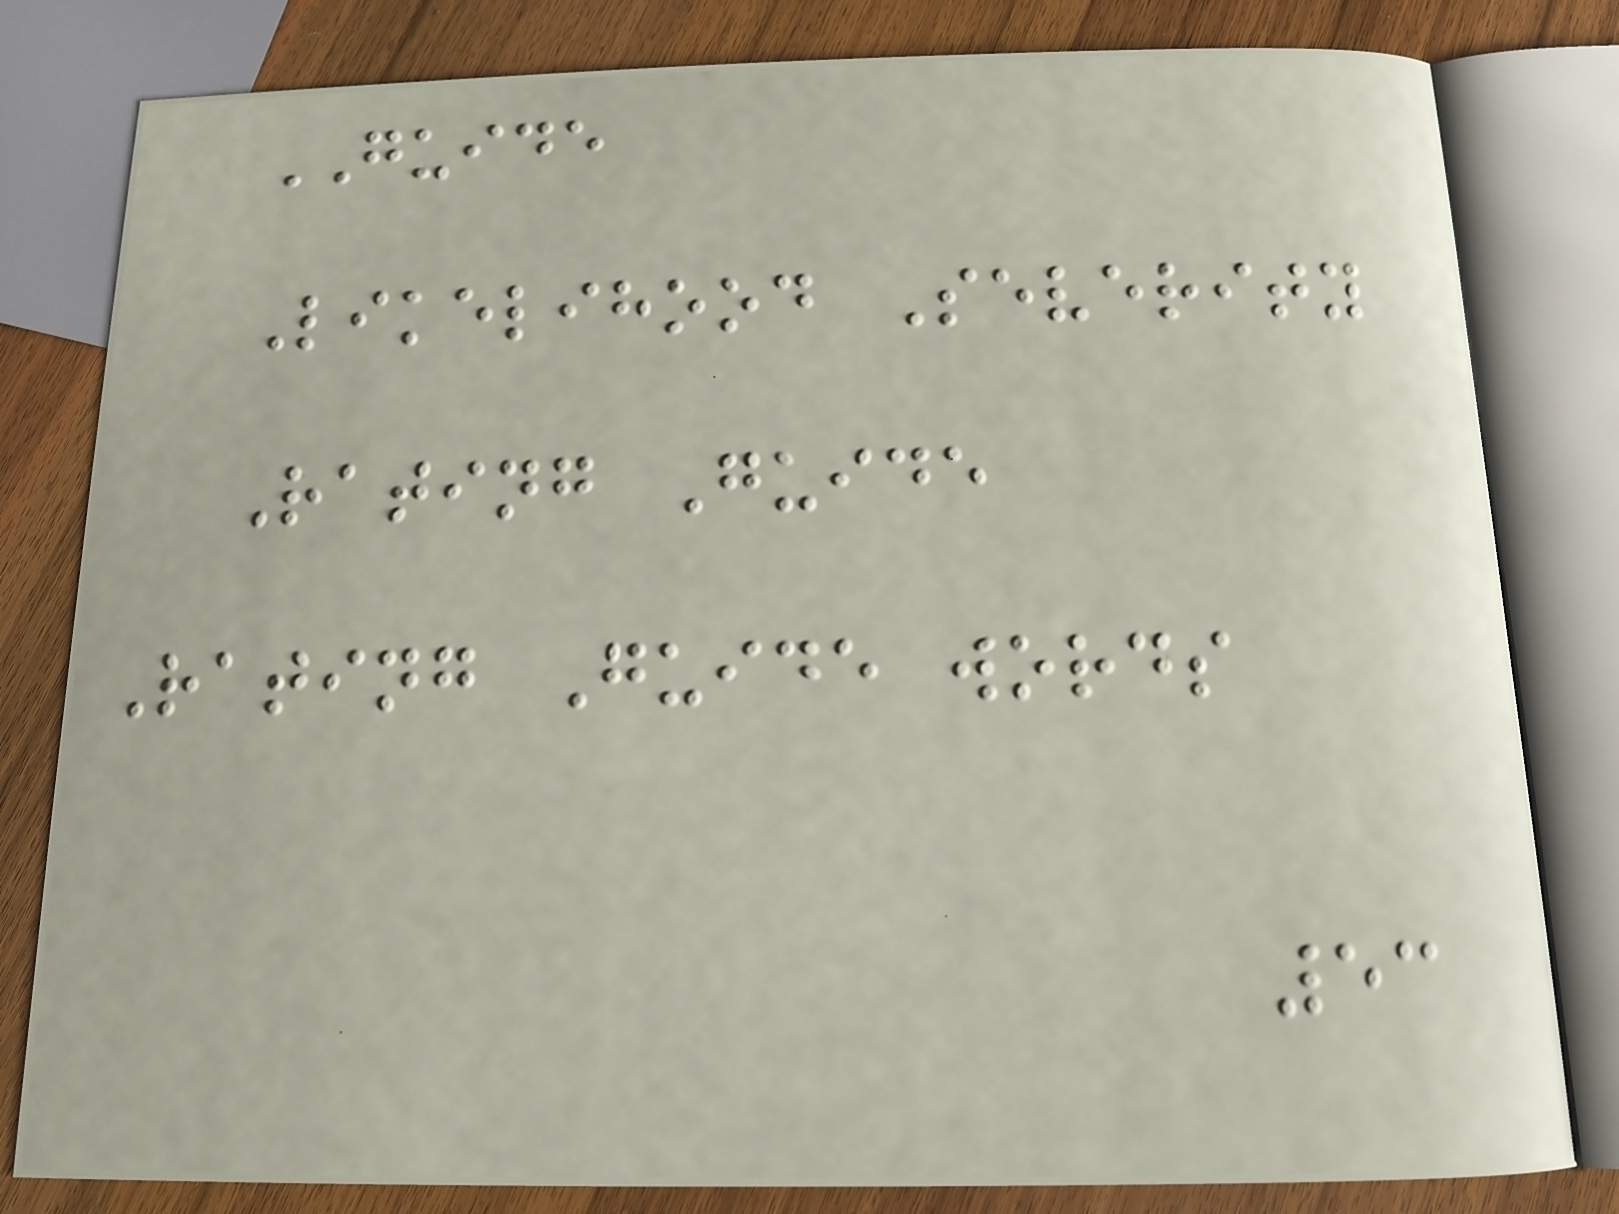GUIDE
Likelihood Severity
Rating Guide
Rating Guide words
53
